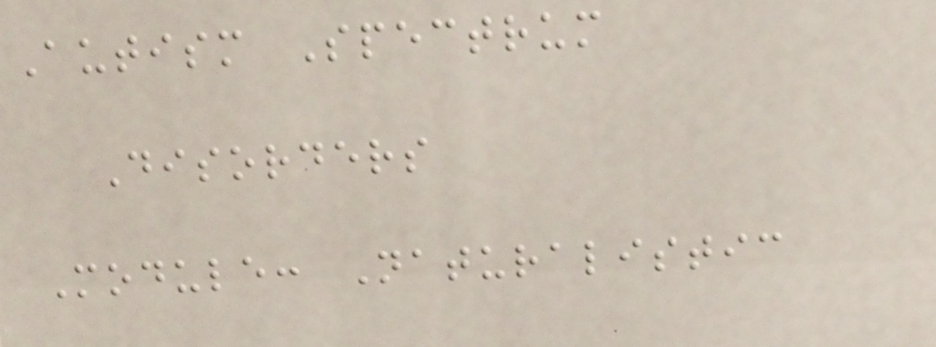Autism Spectrum
Disorders
Module: Naturalistic
